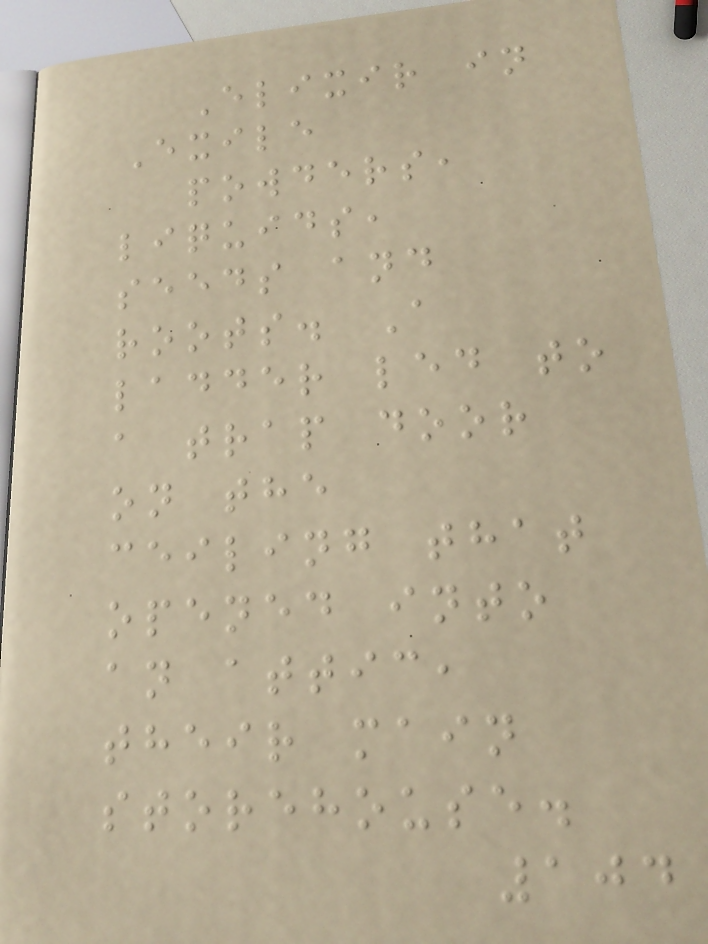Elixir in
Exile
powders,
liquids,
seeds and
roots. A
ladder led to
a trap door
on the
ceiling that
opened into
an attic,
their main
storehouse.
104
